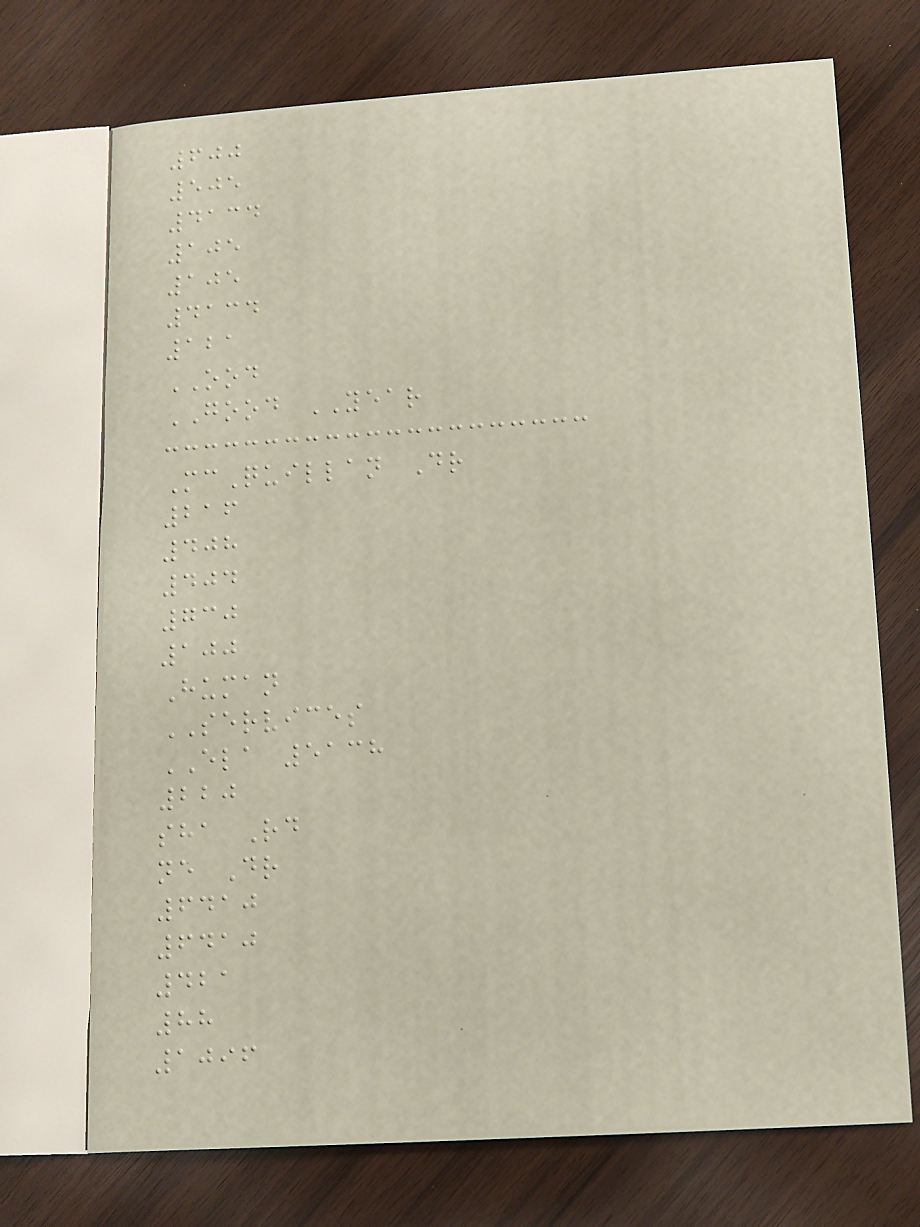600
505
4134
105
105
4134
121
OOD
GOOD YEAR
McQuillan Dr
216
408
404
730
100
Human
SERVICES
ELA 5138
220
sha Rd
ne Dr
6410
6410
421
88
1096
